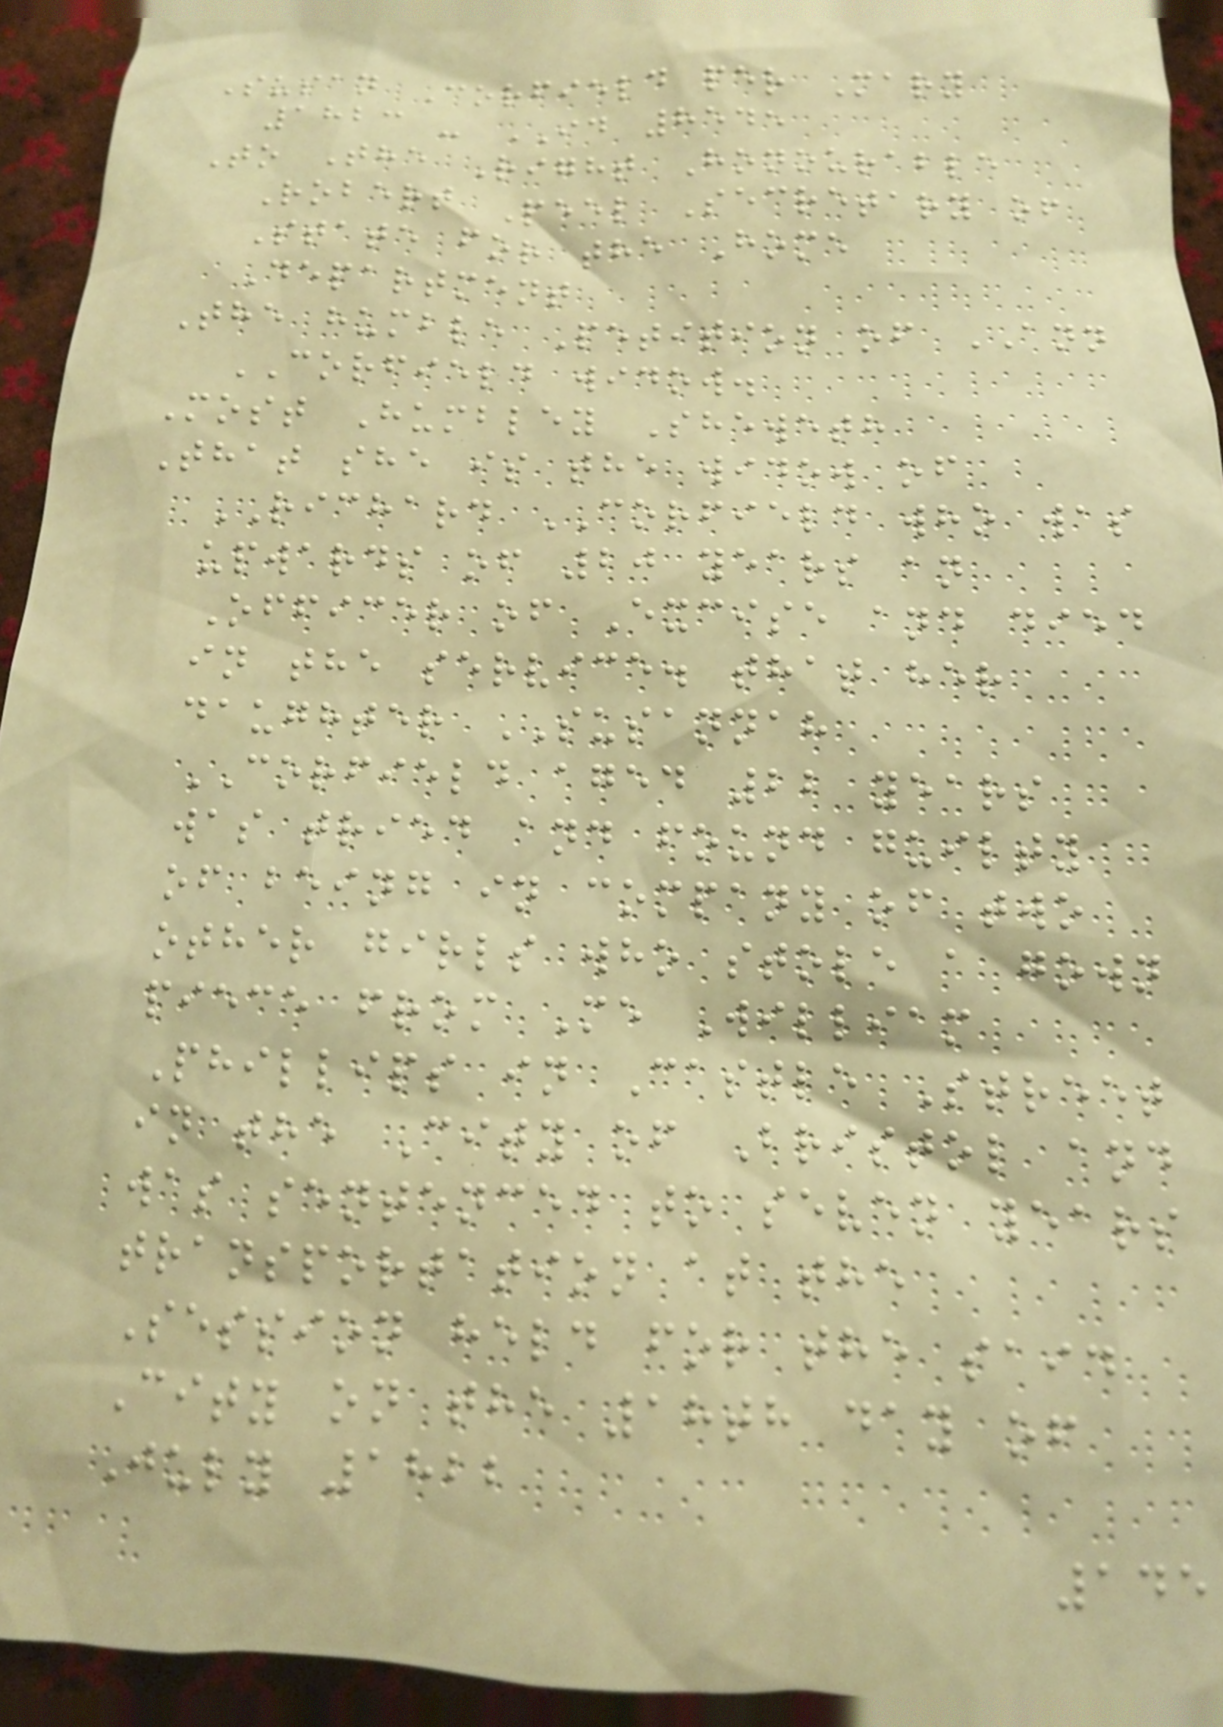Susan Corfield per Mary
1823 - ID 8545
To The Right Honourable
Robert Peel Secretary of
State for the Home
Department
The humble Petition of ANN
CORFIELD widow.
Most Humbley Sheweth
That she is the widow of
RICHARD CORFIELD who was
upwards of 20 years an
Officer of Excise and died
in the service. that her
daughter SUSANNAH
CORFIELD aged 22 years
was tried and found guilty
of being in company of two
other girls who stole a gown
piece from Me William
Phillips in Castle Street
in the City of Bristol and
was sentenced to seven years
transportation at the
Session held for the said
City on the 18th day of
July 1822
145
